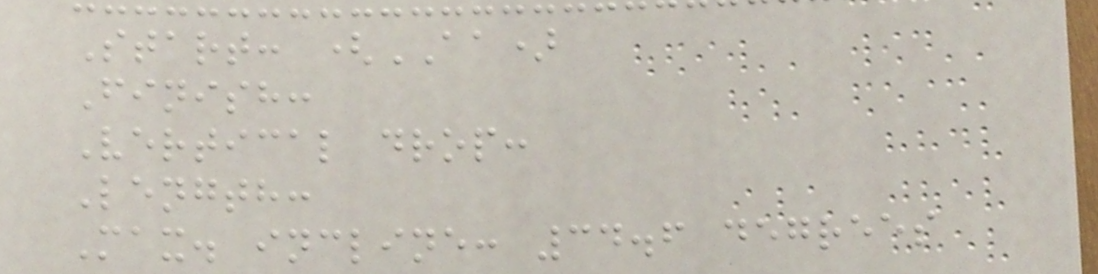Start: (AA)
Finish:
Vertical drop:
Length:
Max. incline: 34.6 degrees
